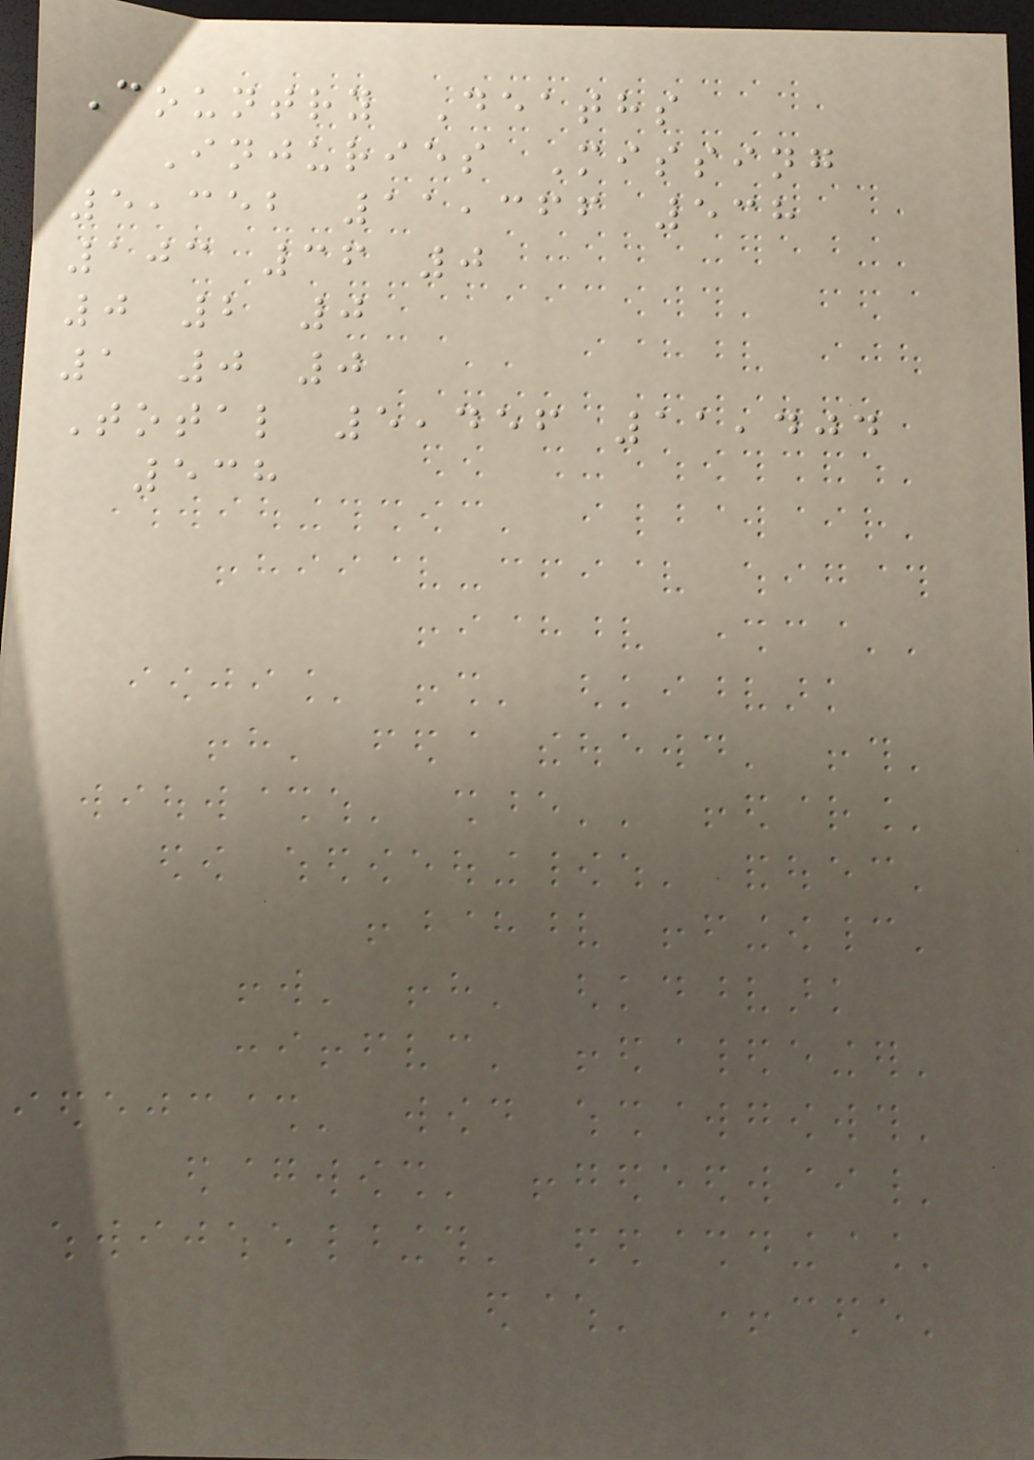Country Deaths
Injuries Missing
5,352 11,366 538
103 36 0
0 2 0
1 0 0
Total 5,456 11,404
538
